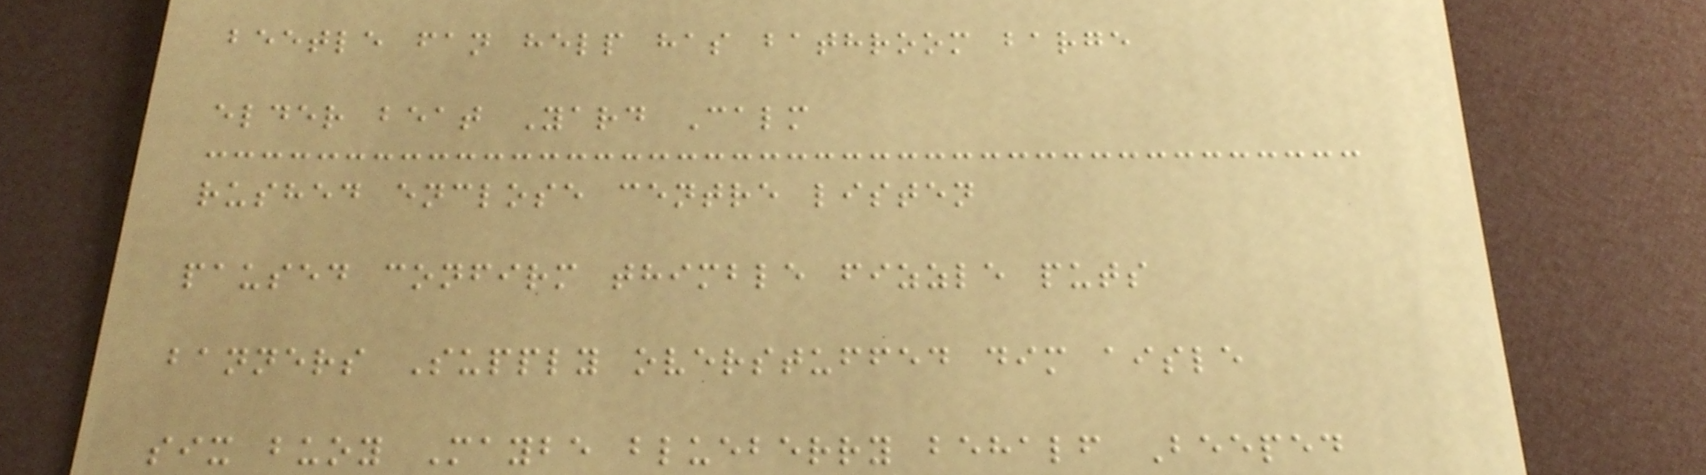beetle fan help has bathroom barge
elder beat Yard Calm
rushed enclose centre listen
paused confirm thimble fizzle puts
banners Supply overstuffed dim aisle
six buoy Maybe blueberry behalf Beeped
